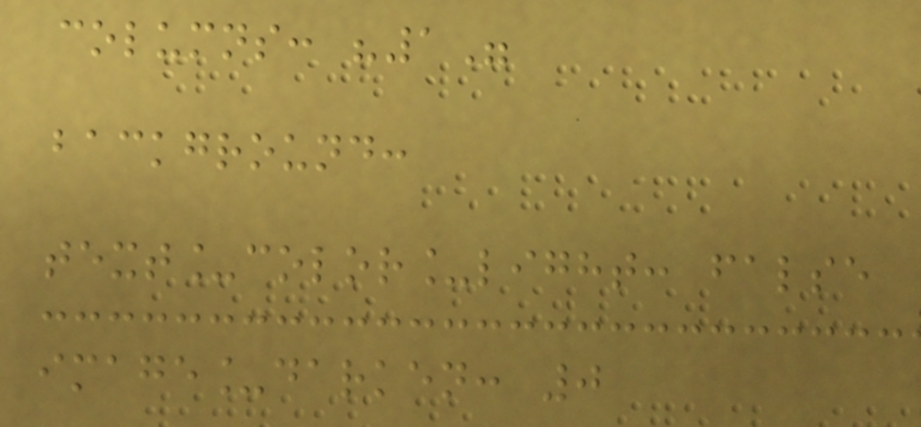columns: "1"
background:
text_color_light: false
image_darken: 0
